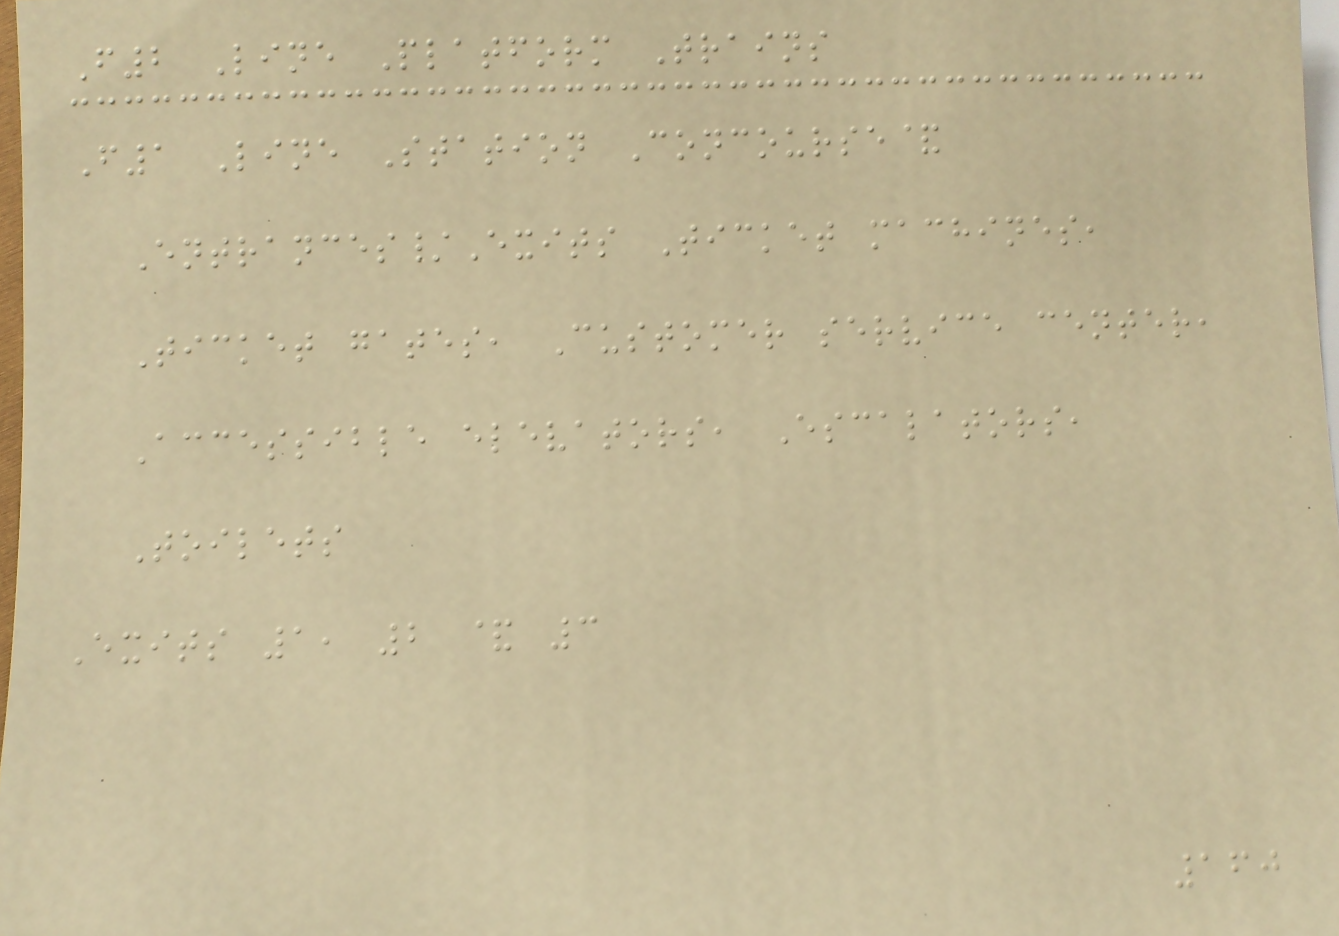F2 Line Platform Trains
F1 Line Station Concourse&
Entrances/Exits Ticket machines,
Ticket gates, Customer service center,
Accessible elevators, Escalators,
Toilets
Exits 1, 2 & 3
160
